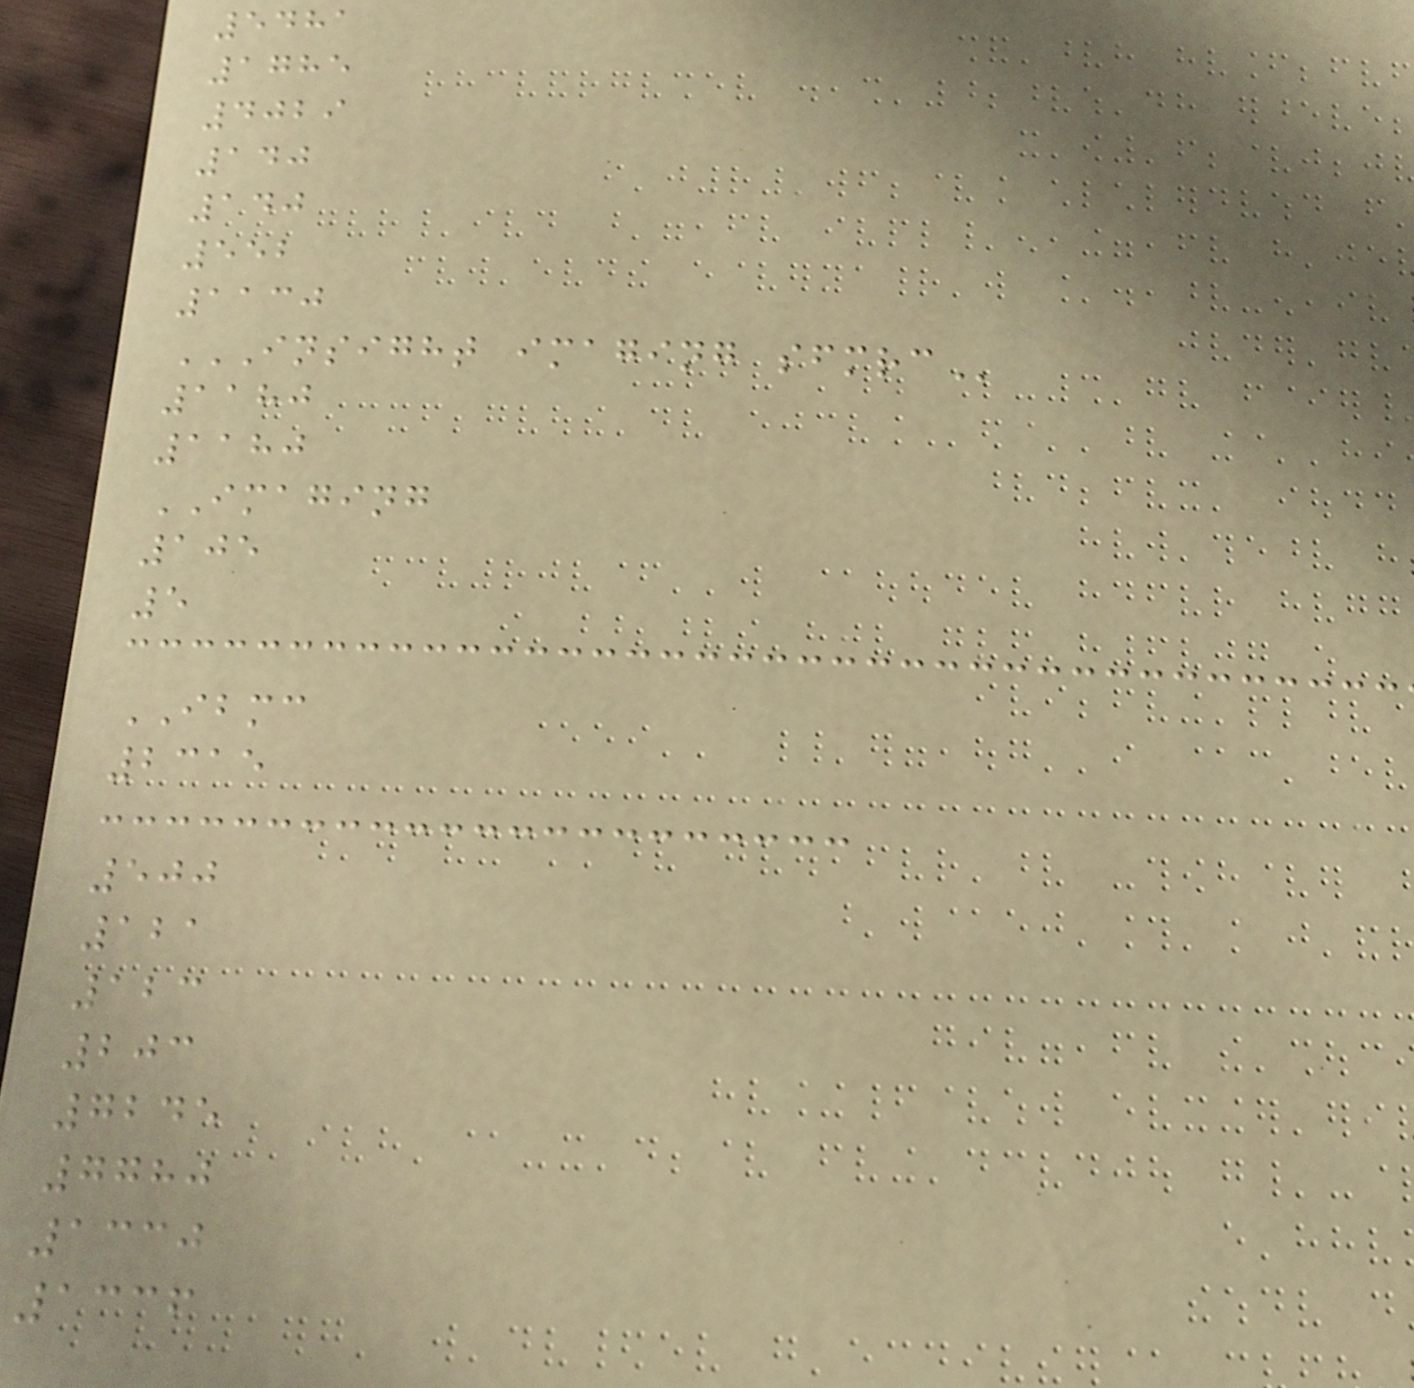5481
1785
4029
140
140
552
1130
INSIGHT IMAGING SFMRC
1180
1180
IMAGING
105
5
IBMC
2315
500
121
123
203
7245
7780
1330
1336
